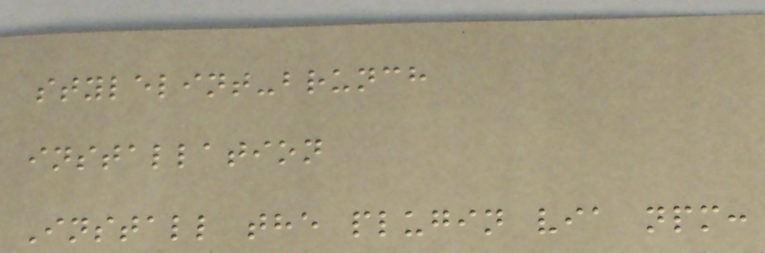stylelint-brunch
installation
Install the plugin via npm:
